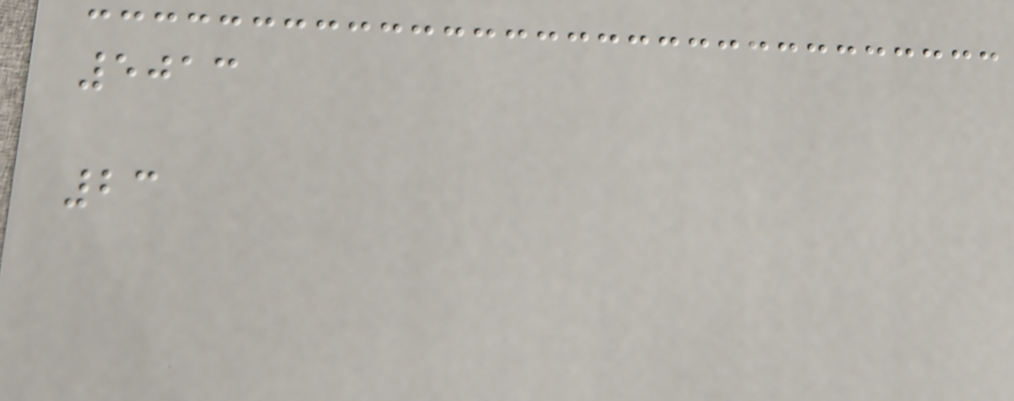5013
23
